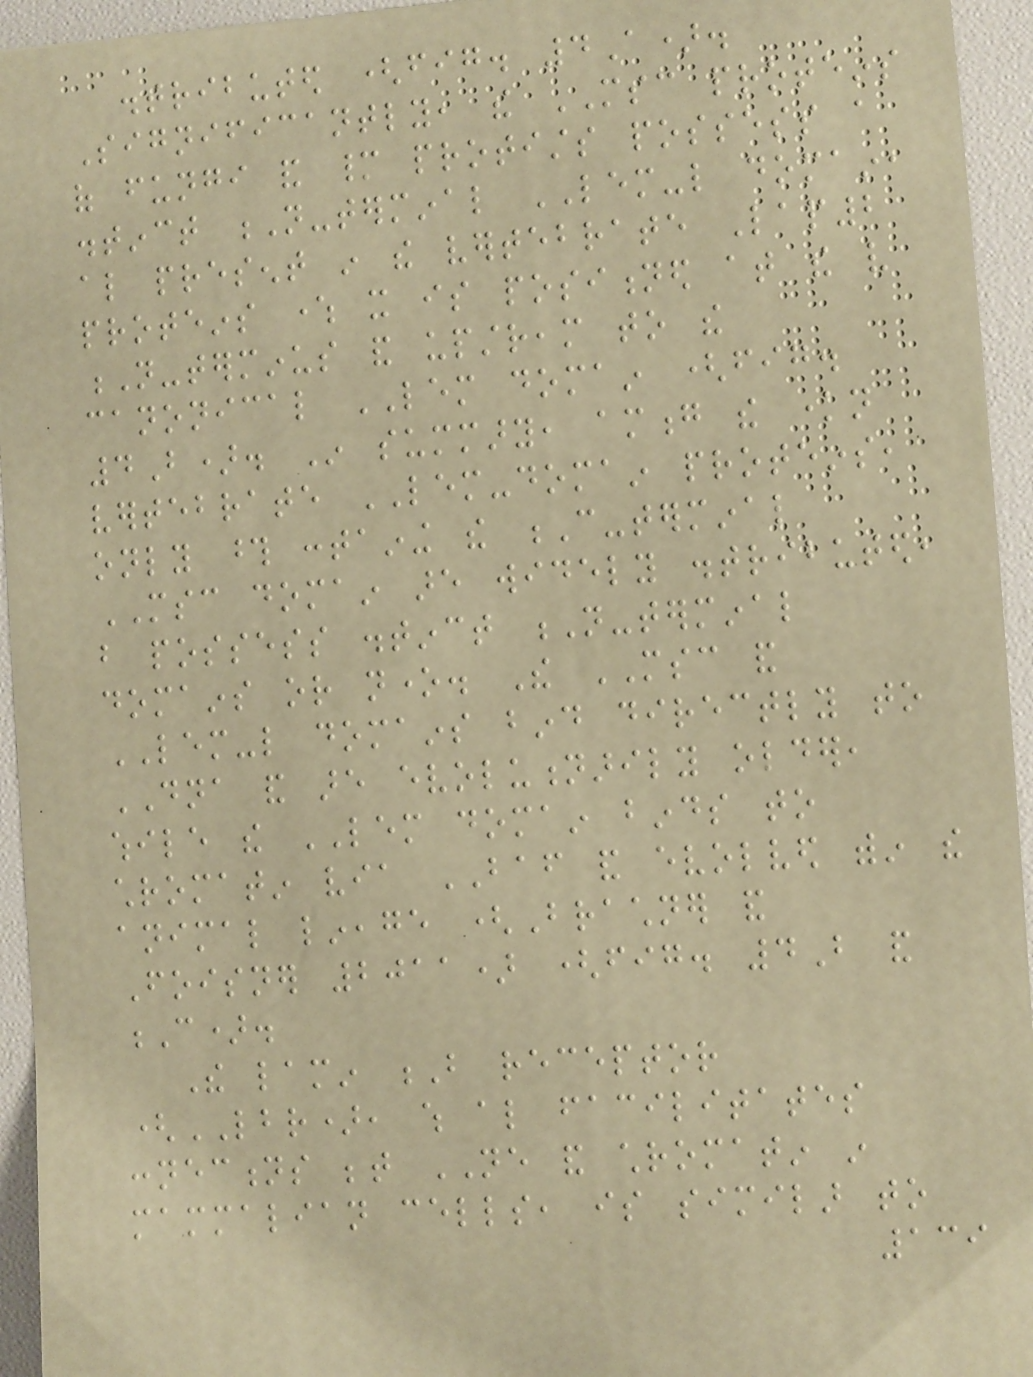distributed (fig. 4A).
Significantly, the MSC proteins
of fungi and many protists possess a
distinct N-terminal LEM-like domain,
also present in the vertebrate Lap2
proteins where it is positioned at the very
N-terminus and upstream to the
canonical LEM domain (fig.
4B). In summary, among the known
vertebrate LEM-domain proteins,
only those containing the C-terminal
MSC domain are widely distributed,
but possess distinct N-terminal
domains or none. The MSC and
LEM-like domains bind directly to
DNA and are evolutionarily older,
while the LEM domain binds to
chromatin via BAF and evolved within the
animal lineage (Brachner and
Foisner 2011) (fig. 4B and
C).
The lamin B receptor
(LBR), which also facilitates
connections between NE and chromatin in
mammalian cells, is similar to
139
